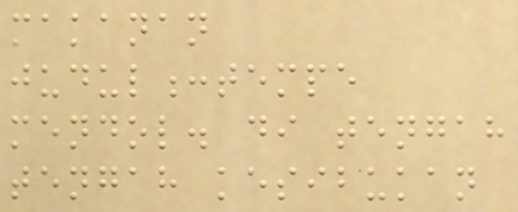makanan
judul:tempe
mendol. di tengah
tengah kesibukan
